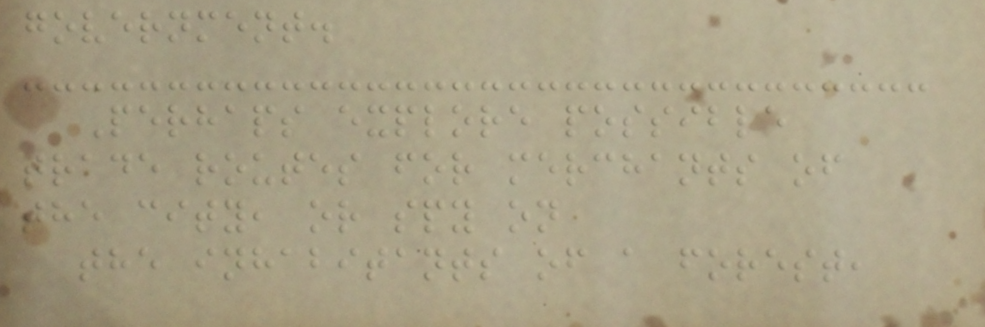government.
Perhaps explore possible
trade routes for merchants of
the city, or spy on
the inhabitants of a forest,
